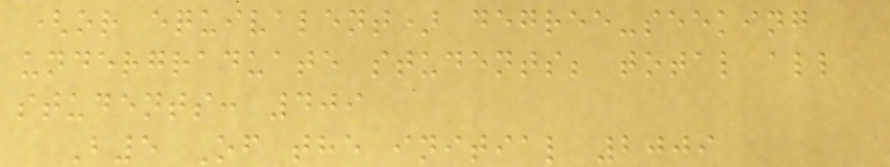(or equivalent) degree-seeking
undergraduate students; total all
students: 409
B5 Of the initial 2009
